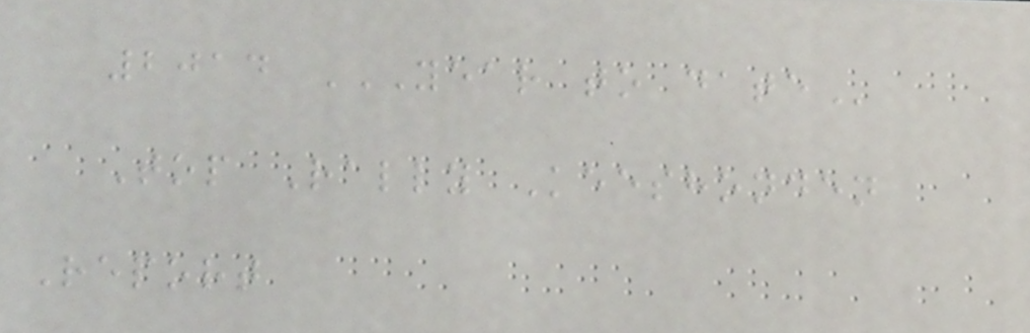2014 YEAR TO DATE
Top Rally Keeshonden
Report
